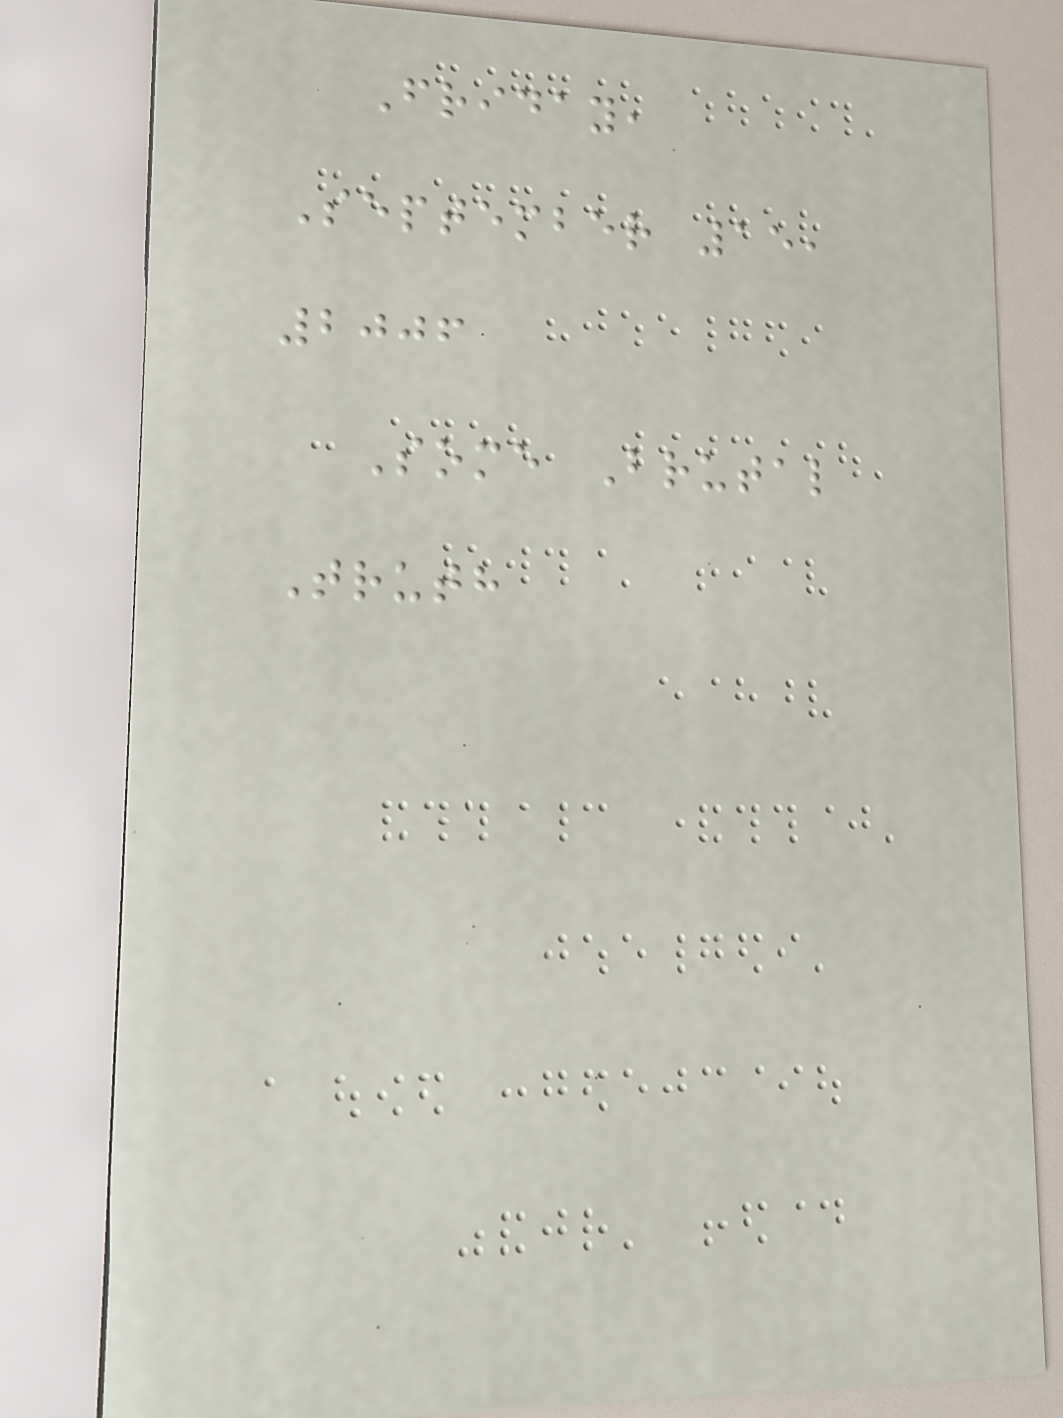Friday,
September 15,
2006
Some Brutal
Truth
